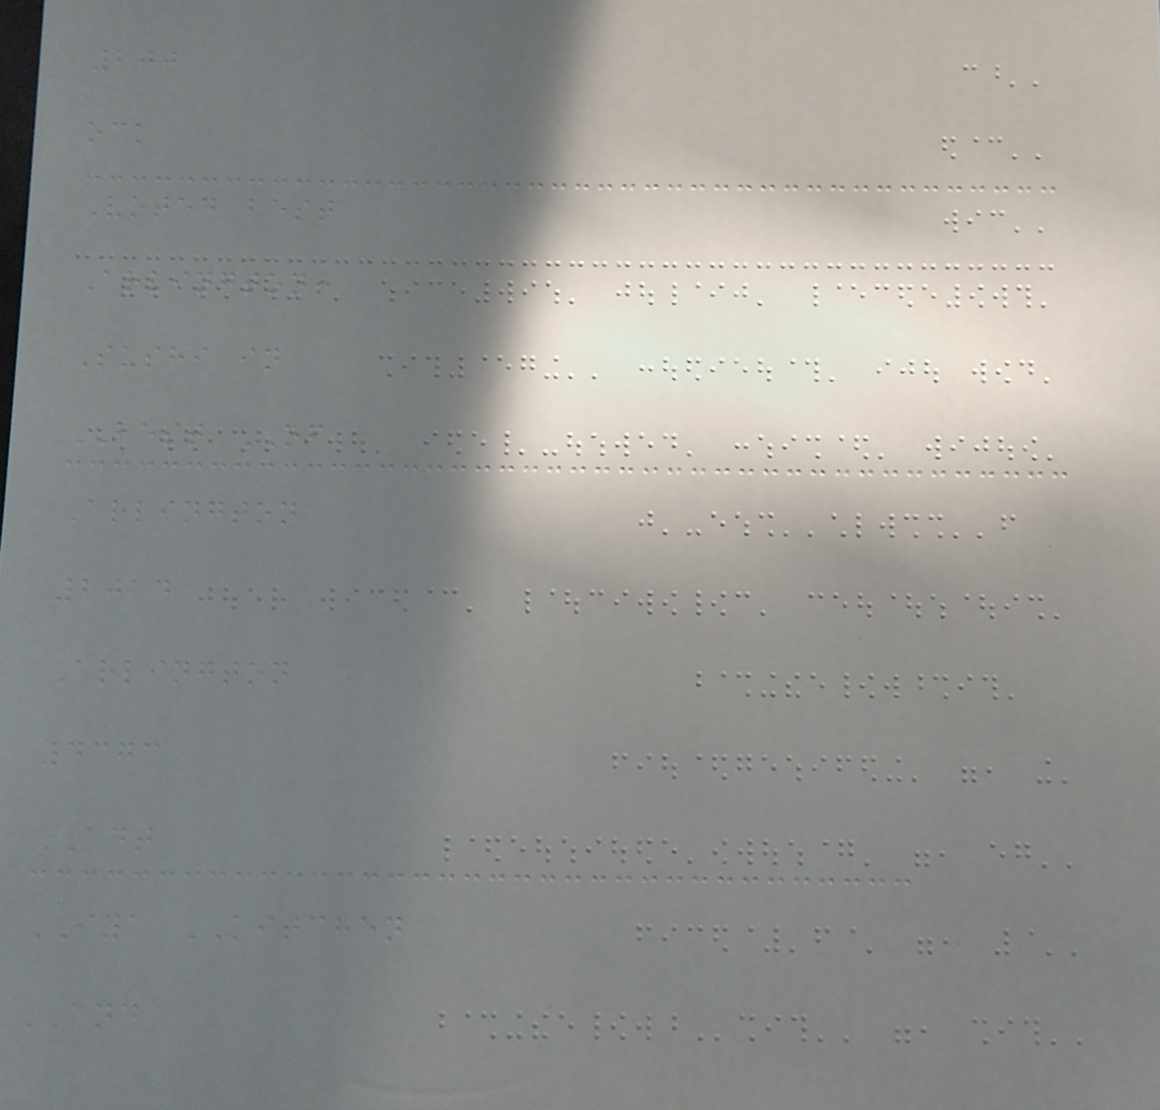200
ock
Voted best
Arlington!
Sushi in
BEST OF
Arlington
2014
Arlington
4373
ADT
IYA KITCHEN
AND
